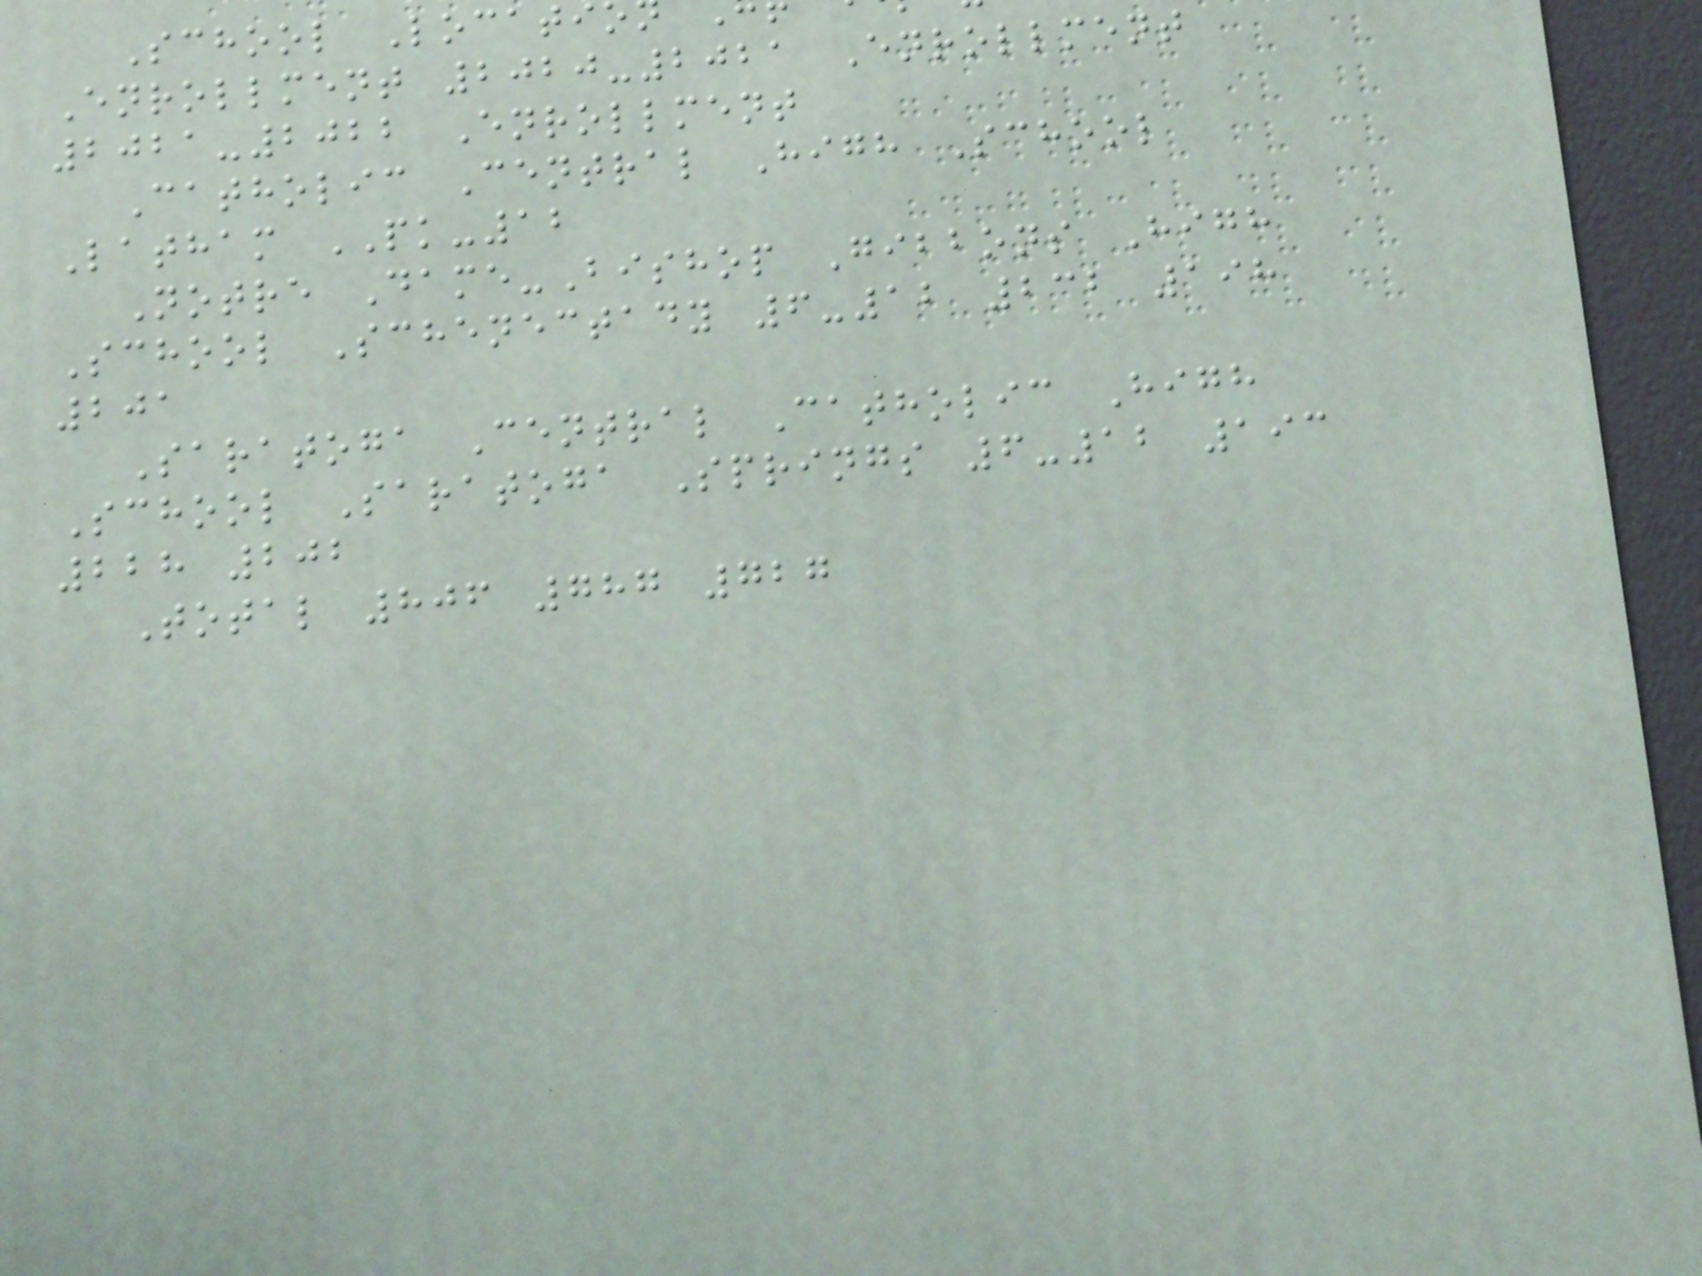School Locati
Enrollment 2020-2021 Enrollment
2021-2022 Enrollment
Catholic Central High School
Latham PK-12
Notre Dame-Bishop Gibbons High
School Schenectady 6-12 232 198
201
Saratoga Central Catholic High
School Saratoga Springs 6-12 193
228 202
Total 806 787 727
